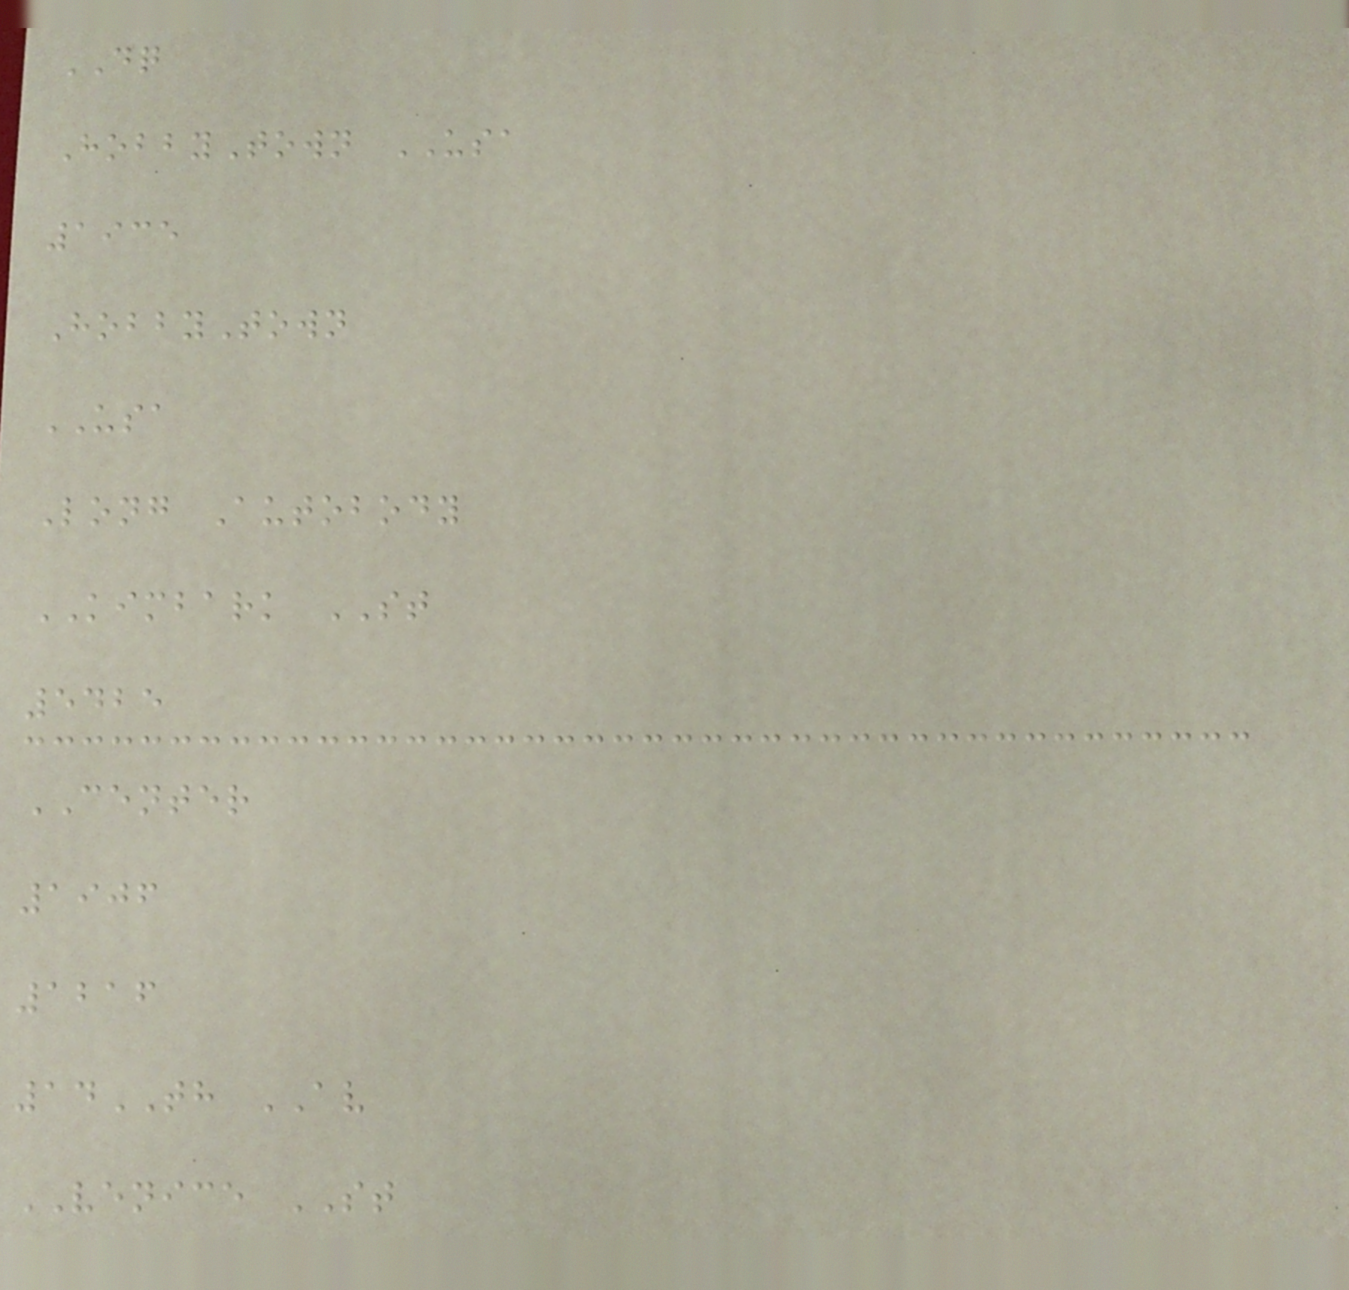DQ
HobbyTown USA
1935
HobbyTown
USA
Long Autobody
KIMBARK ST
5425
CENTER
1906
1216
14TH AV
VENICE ST
